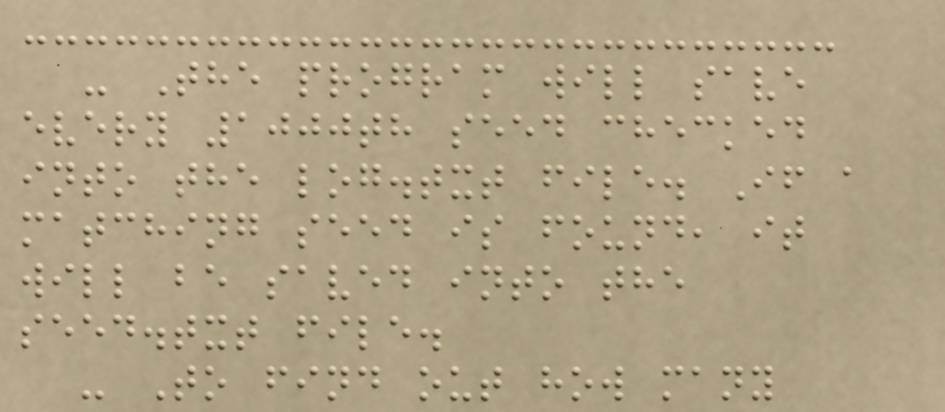- The program will save
every 1000th seed checked
into the log.txt file. If a
matching seed is found, it
will be saved into the
seed.txt file.
- To find out how many
